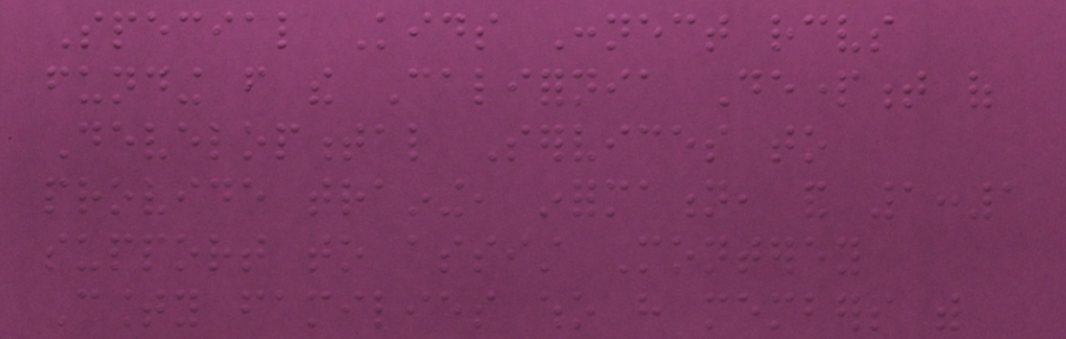Special Kids Connect receives
funding from the California Department of
Developmental Services to
provide training, information, and 1:1
support to assist Monterey
County families who have members with
